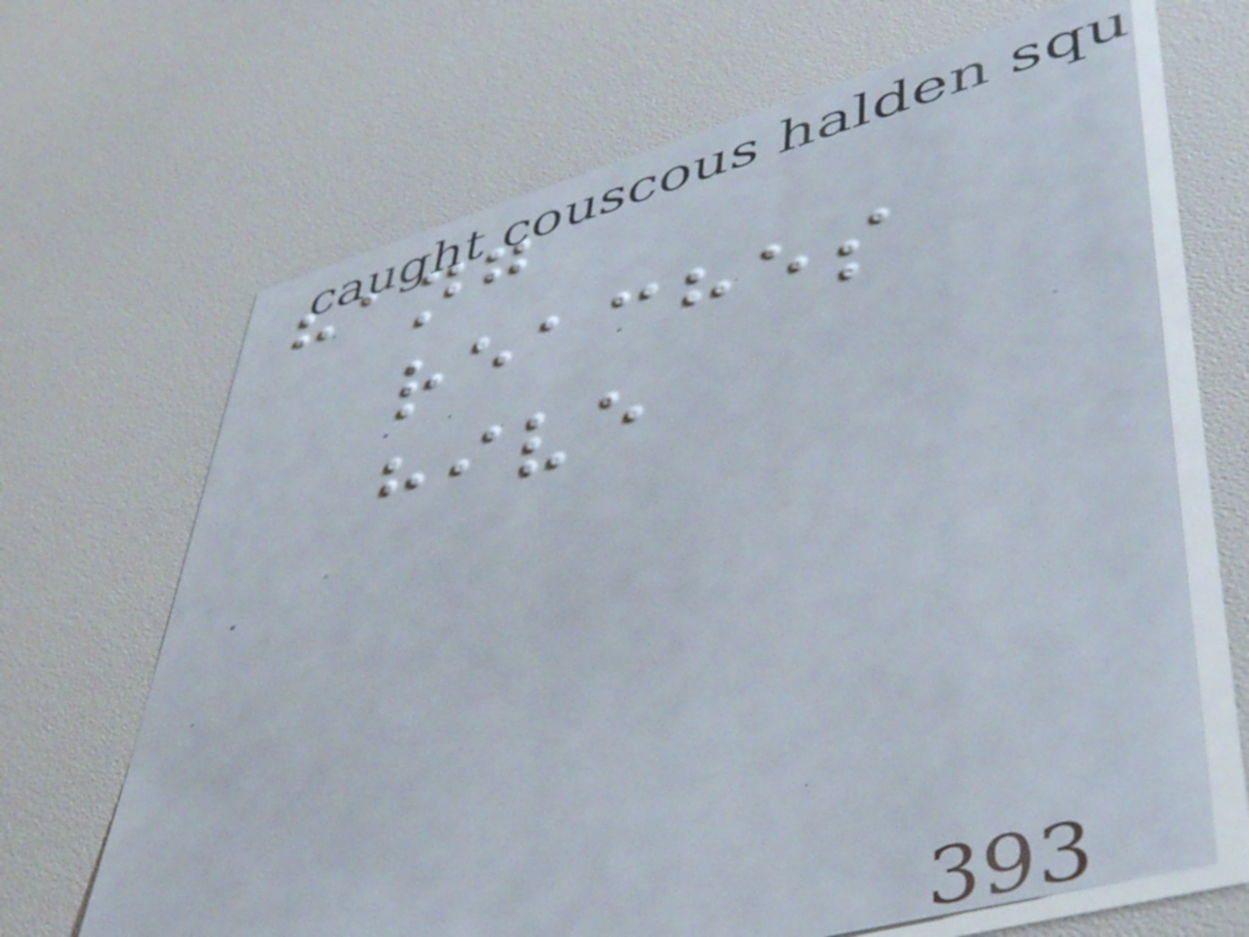hang
reaches
hive
